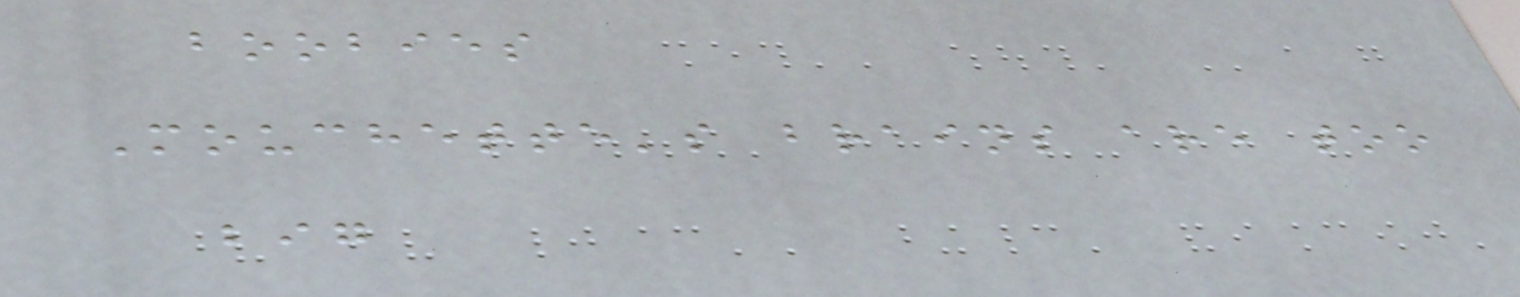boobies
Mouchette's brains are too
big
